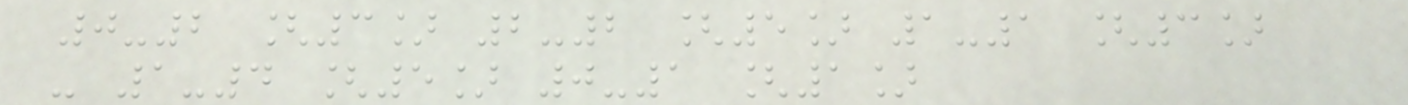0-2 [3] 2-2 [5] 1-1 [3]
- 1-4 [5] 0-1 [1]
